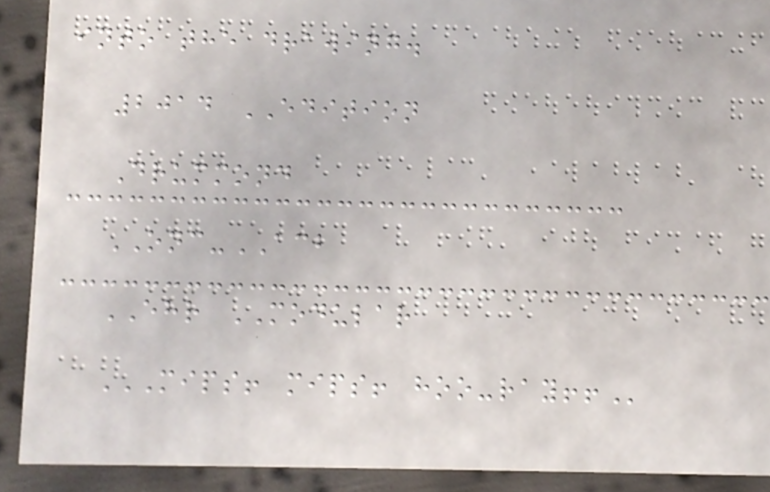into the drawing.
2014 EDITION
Drummond
ONC-ACB
EHR MODULAR
MIPS! MIPS! HOO-RAY!!
